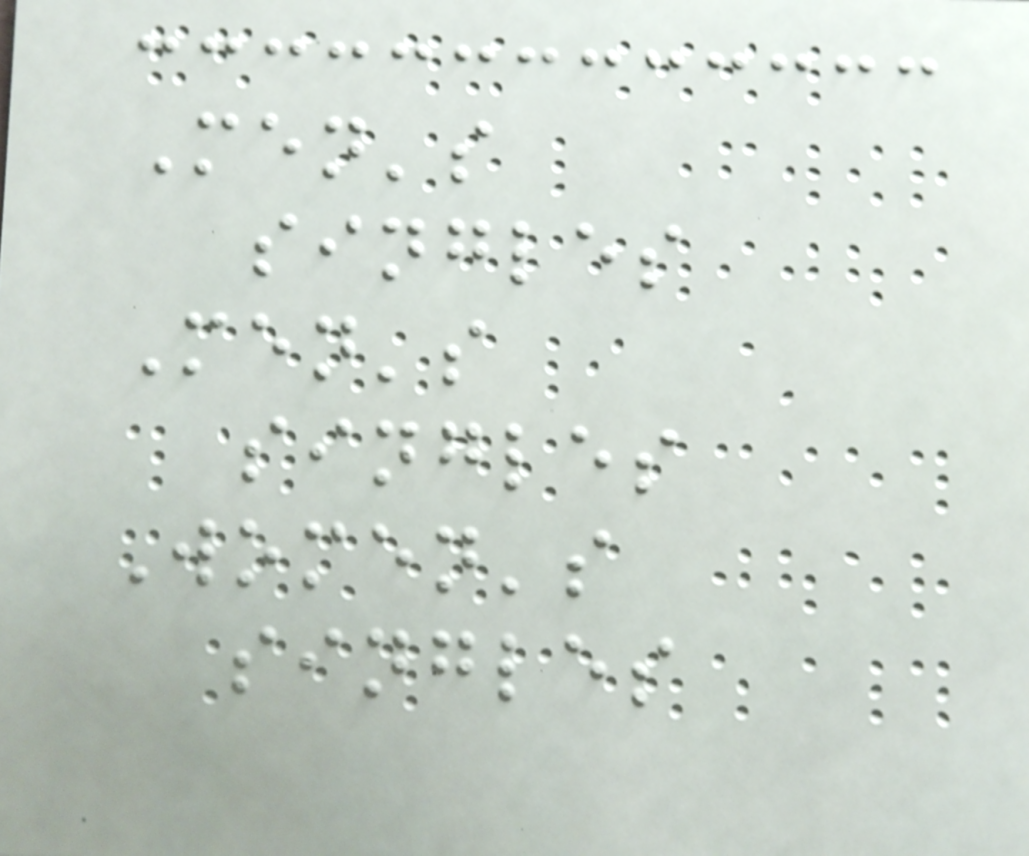Men's
singles
Men's
singles
Women's
singles
